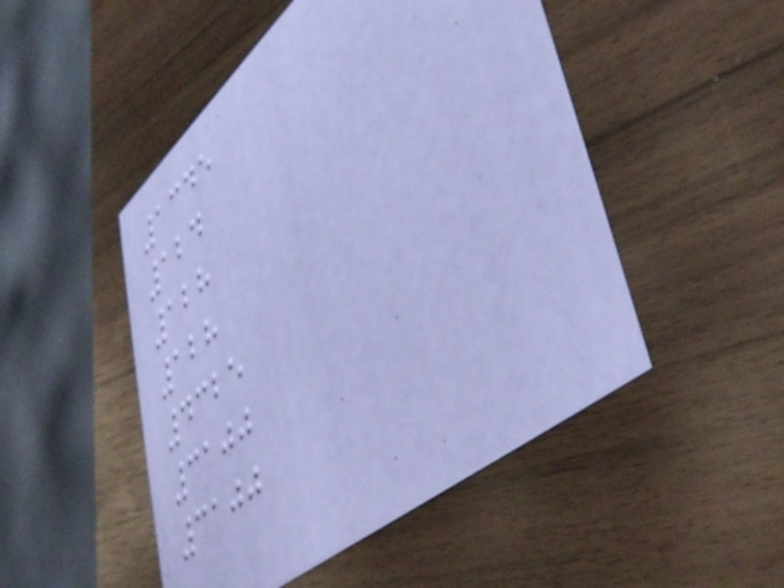1345
124
128
128
4325
3100
3100
